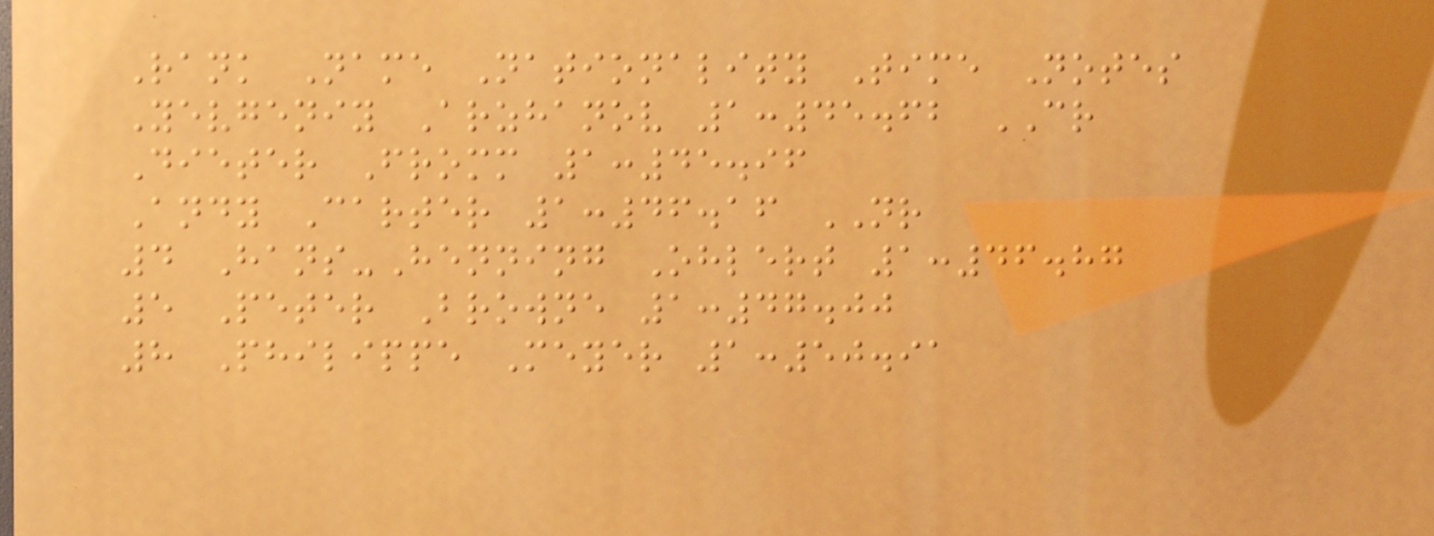Rank Name Nationality Time Notes
Yevgeniy Arzhanov 1:45.62 CR
Dieter Fromm 1:45.96
Andy Carter 1:46.16 NR
4 Hans-Henning Ohlert 1:46.87
5 Peter Browne 1:47.00
8 Philippe Meyer 1:50.91
